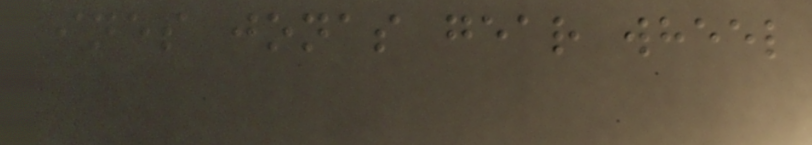ines jonas gear wheel
